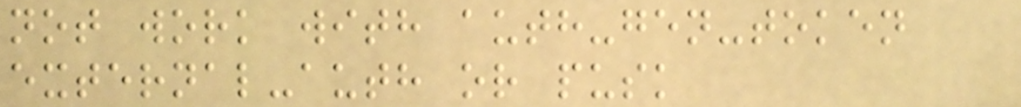not work with auth-gen-token
external-auth or pusk
